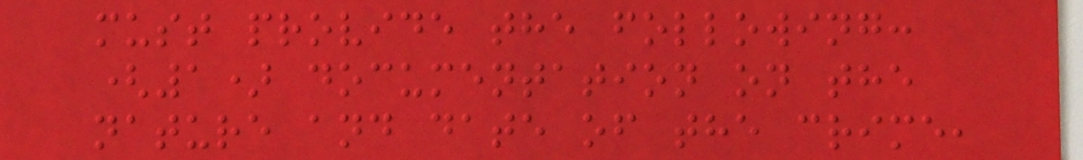must provide the following:
(1) documentation on the
nature and date of the crime,
